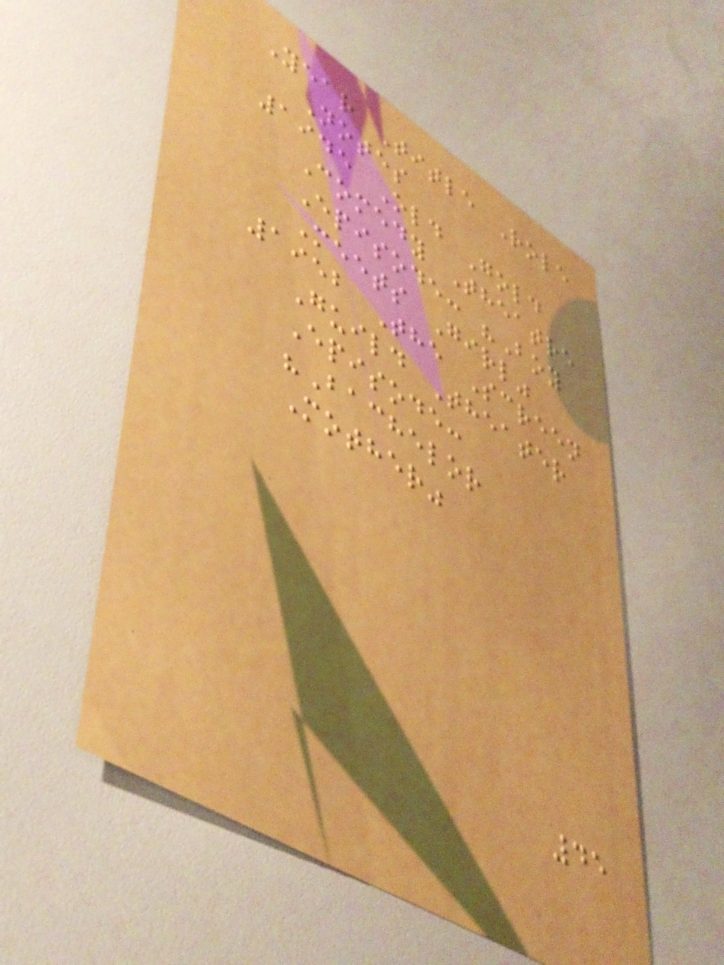Year Title Role
Notes
1945 Old Gold
Comedy Theatre
Episode: "Boy
Meets Girl"
1952 The Screen
Guild Theater
Episode:
"Bachelor
Mother"
45
